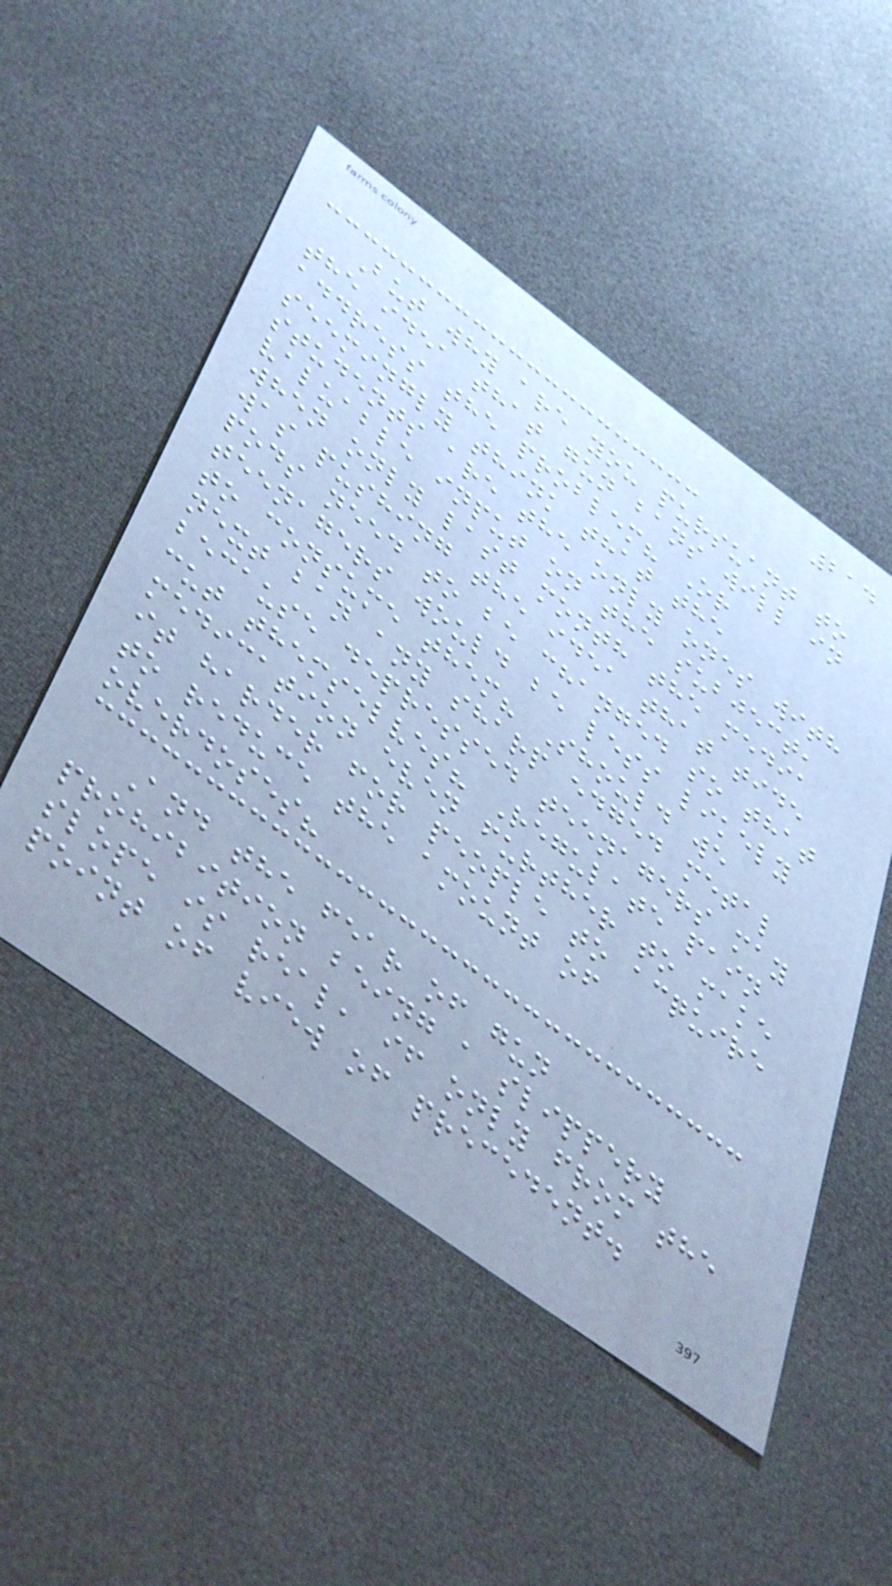214
But why are you pursuant to
the idea that gun bans will in
address the problem? Or
seemingly think that the
students are the only ones with
valuable input on the subject,
when only last month the media
was pushing the idea that tide
pods need to be changed so that
teenagers would be less likely
to consume them? Should we
next ban any sharp edged metal
because depressed teenagers may
cut themselves? Regulate pain
medication even further to make
it harder for people to acquire
to reduce the amount of
overdoses?
And the fear of gun
prohibition being a slippery
slope is real, if only from the
point of view of precedent.
